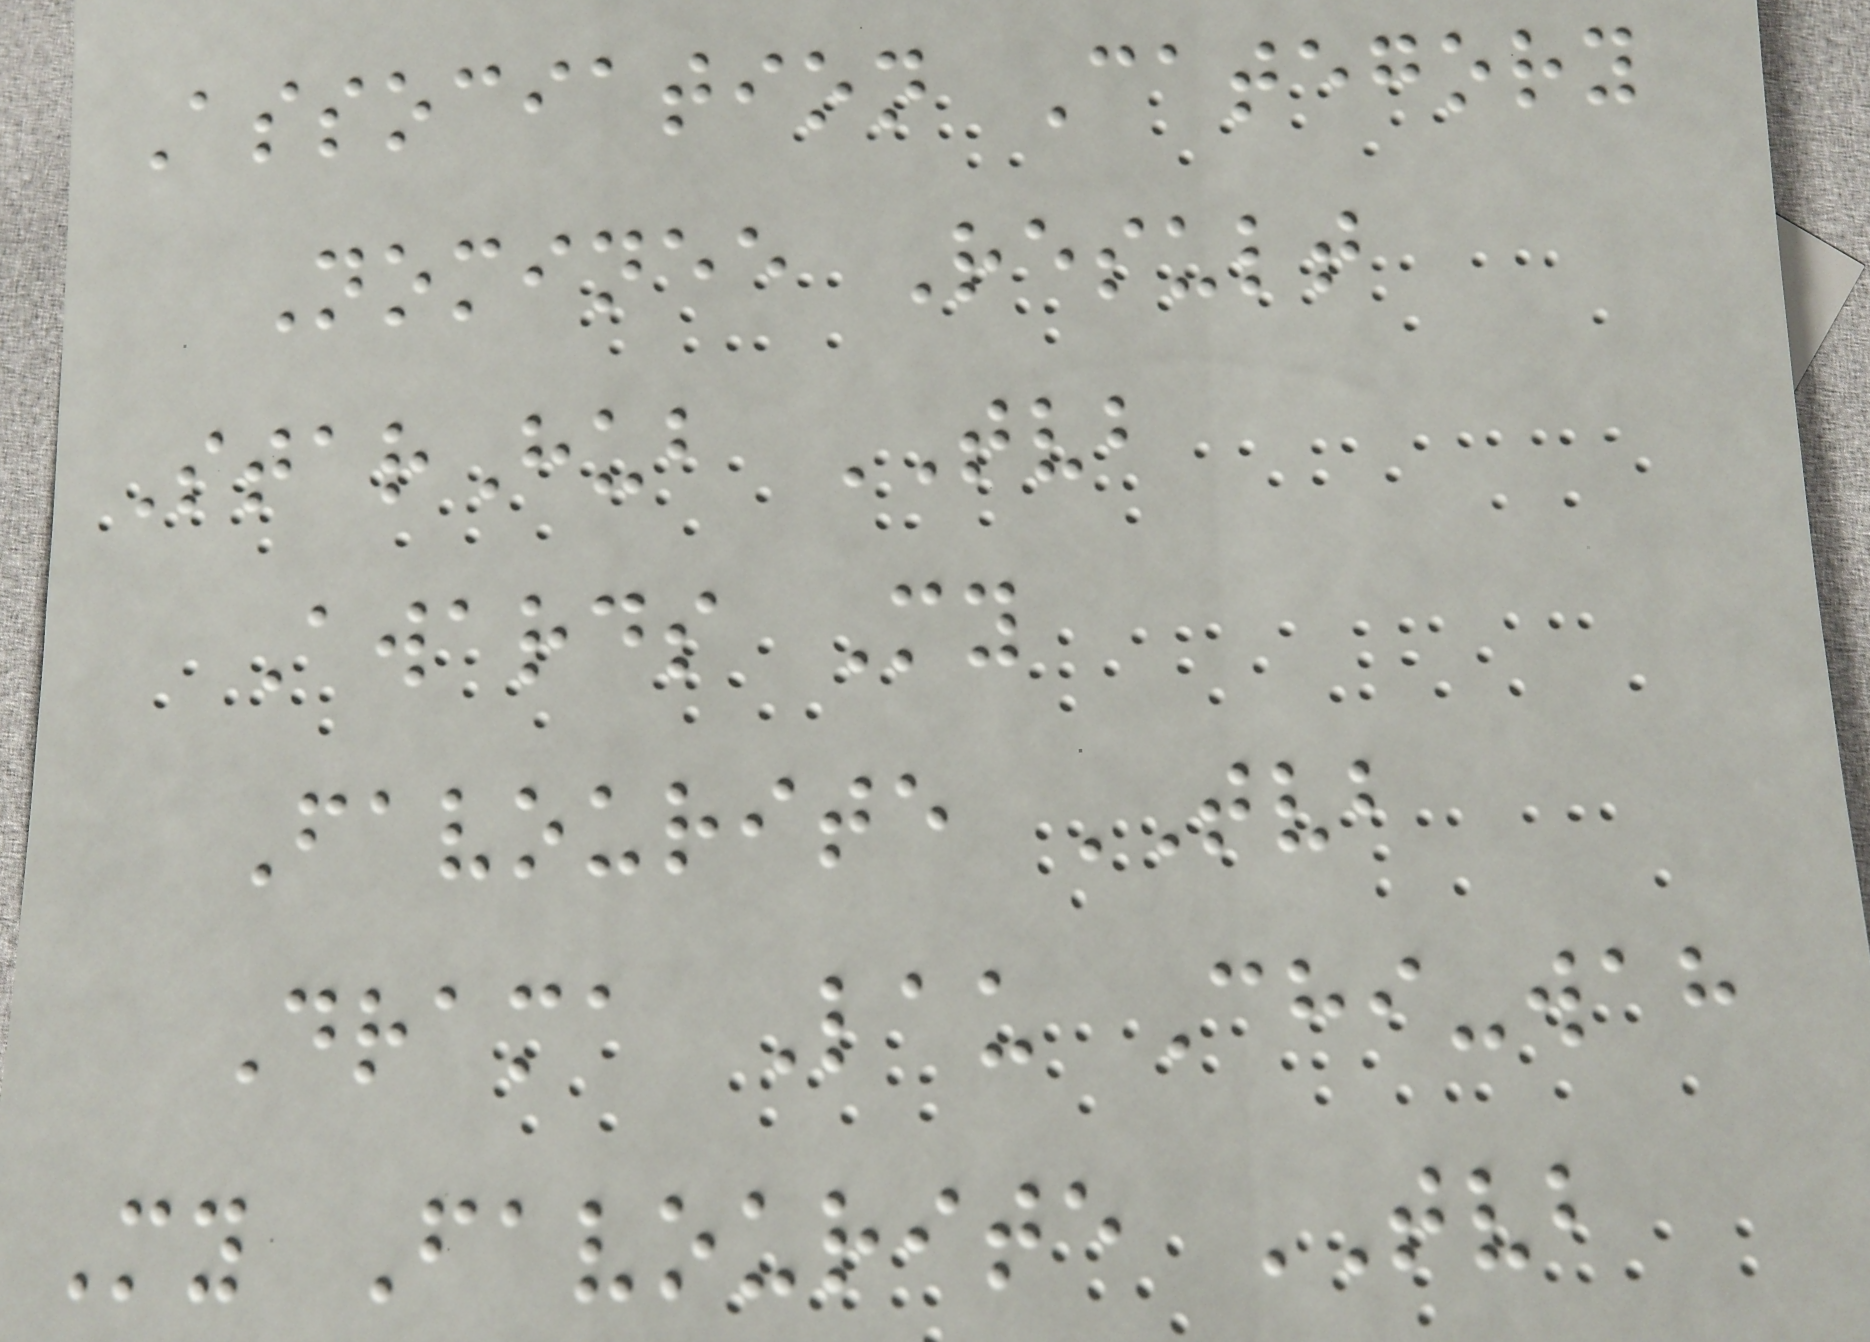Association Category
Nominee Result
StarHub TVB
Awards My
Favourite TVB
Drama Lau Chi-wah
My Favourite TVB
